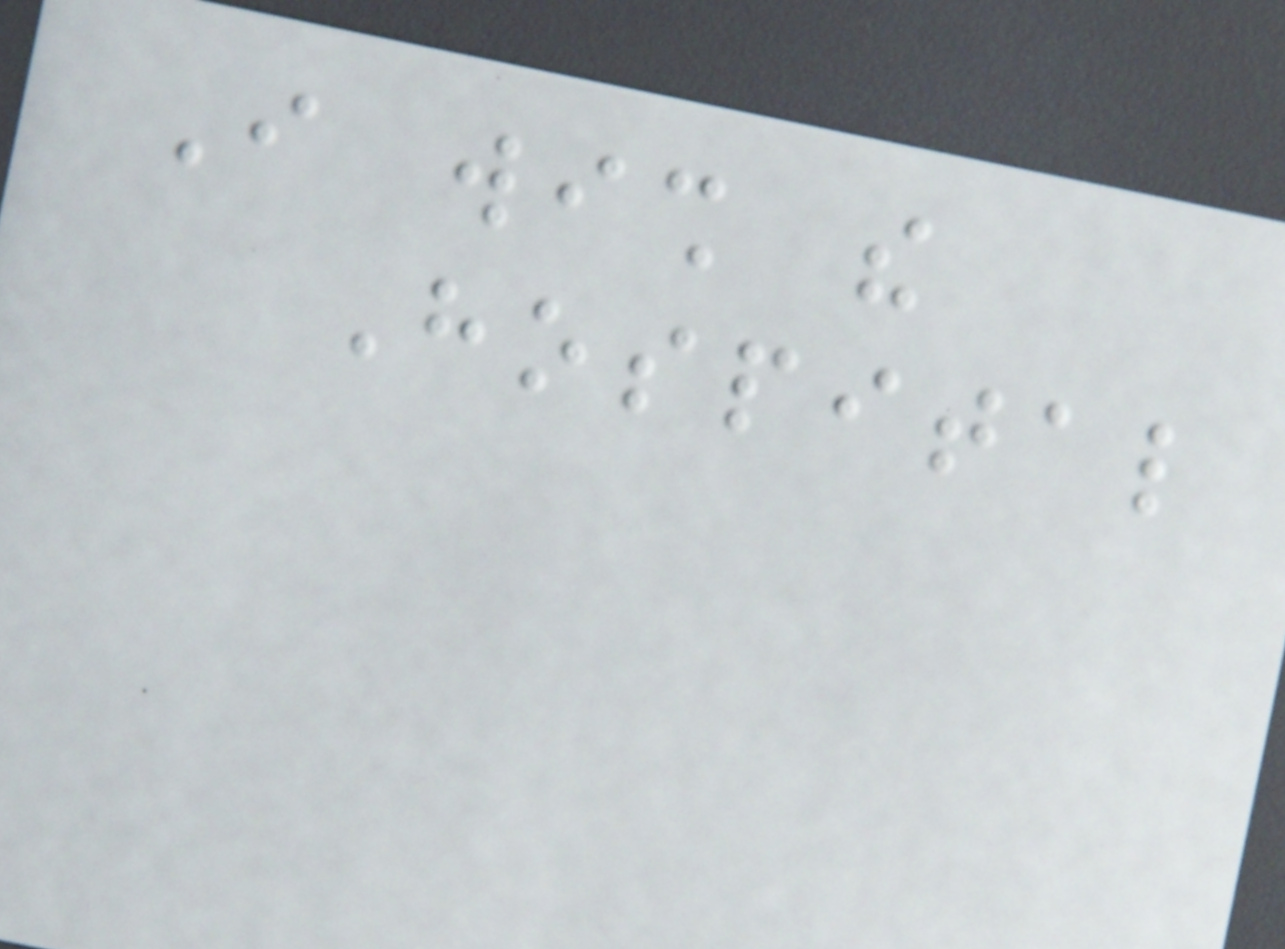I wish the
Hospital
